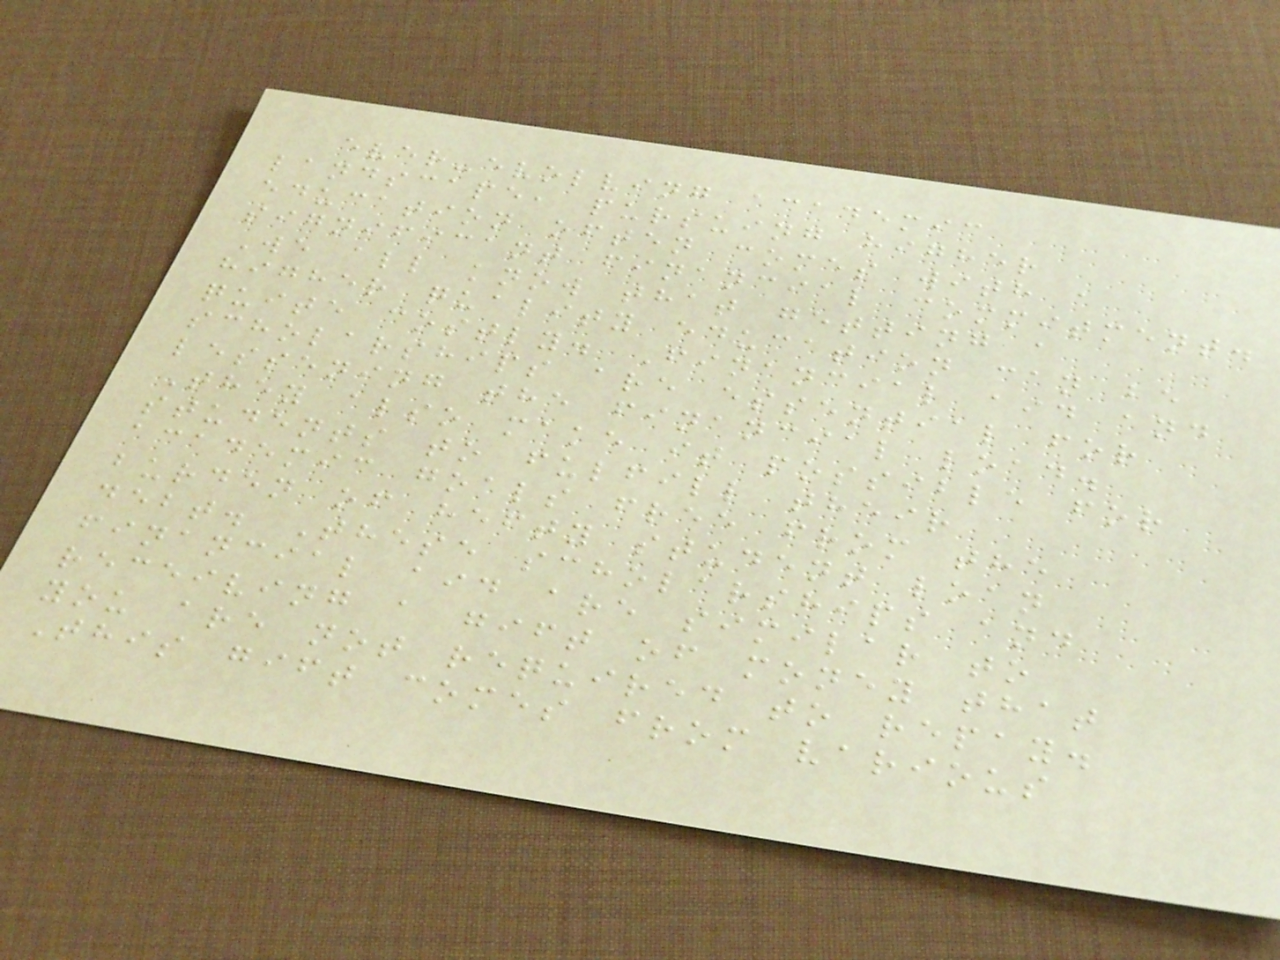ever-evolving academic
landscape, pursuing higher
education often comes with a
significant financial commitment.
We all know that getting a
higher quality education can be
quite costly. Financial aid and
scholarships are essential for
lessening the financial load.
They also make it possible for
students to fulfill their
academic goals free from the
burden of hefty student loan
debt. These scholarships and
financial aid are similar to
receiving a gift of money that
you are not required to repay.
This gift comes from various
